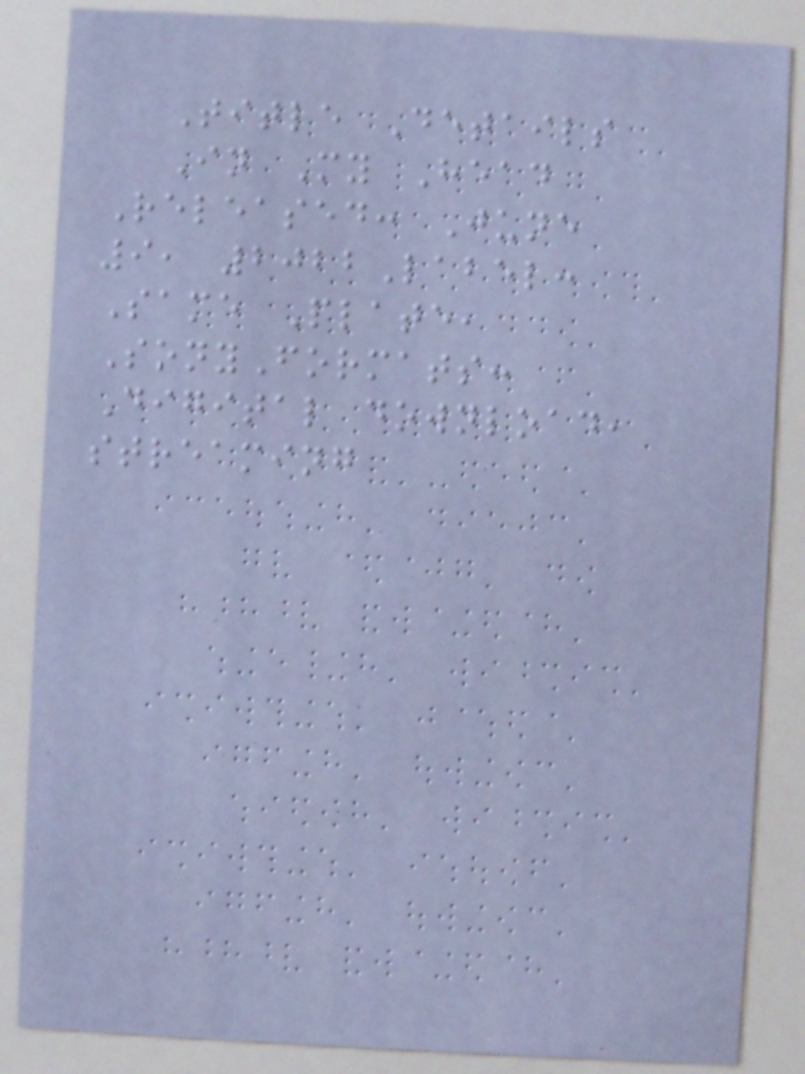Title Details
In My Head
Released: June
9, 2022Label:
Same Plate,
SonyFormats:
Digital download,
streaming
